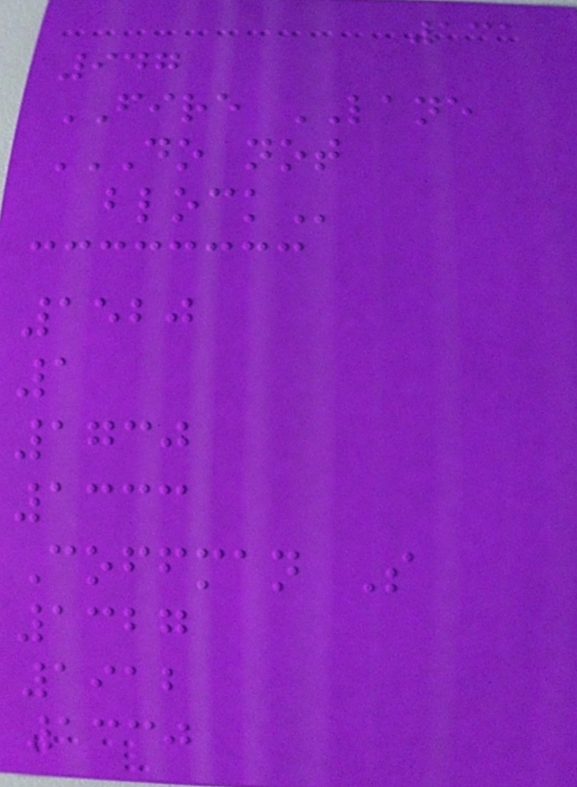131
947
FIRE LANE
DO NOT
BLOCK
1520
1
1730
1333
Coffman S
1327
1912
1330
